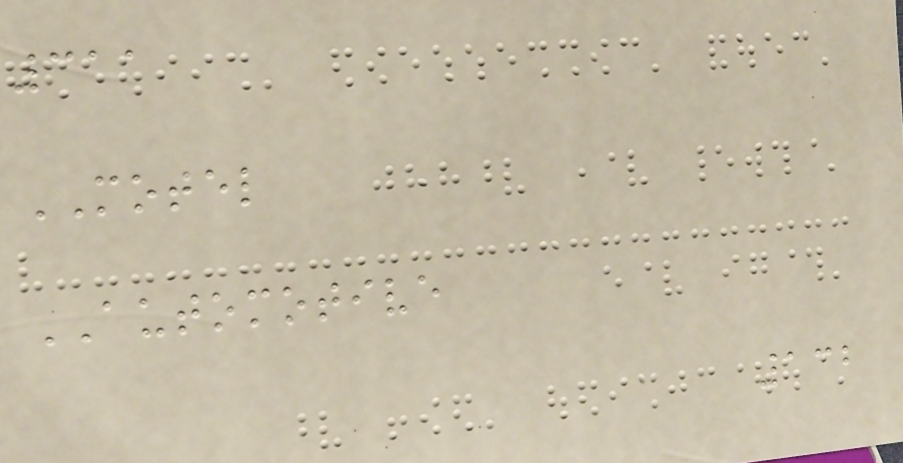311
MOTEL
AUTOMOTIVE
132
